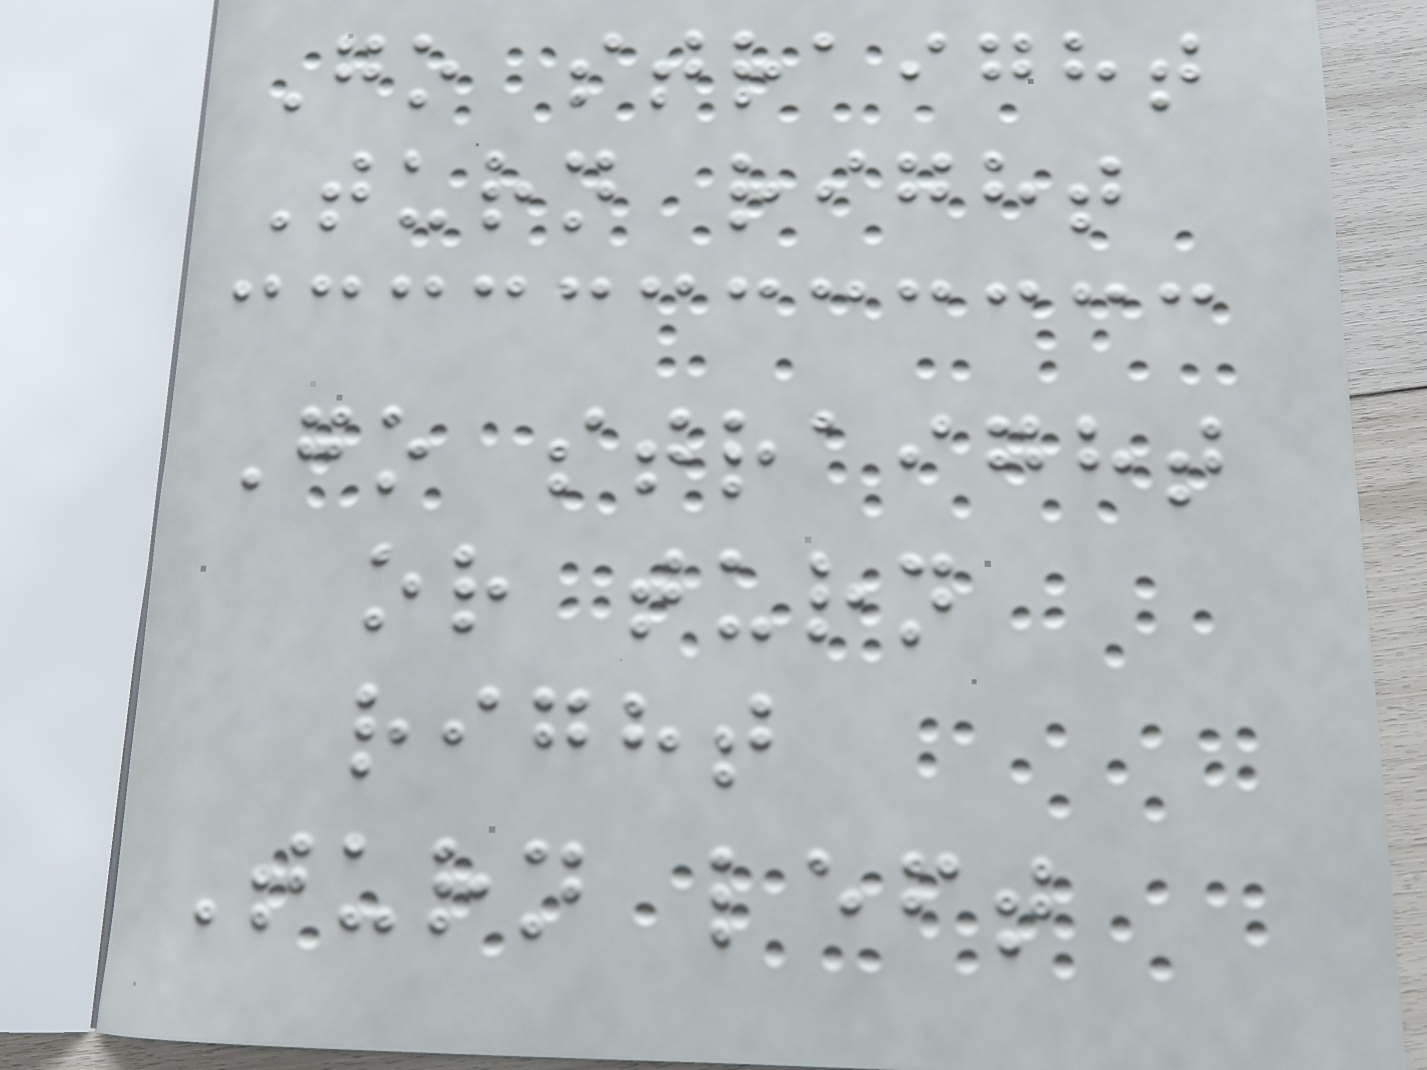Go straight
Turn right
Go straight
or turn
right
Turn left
